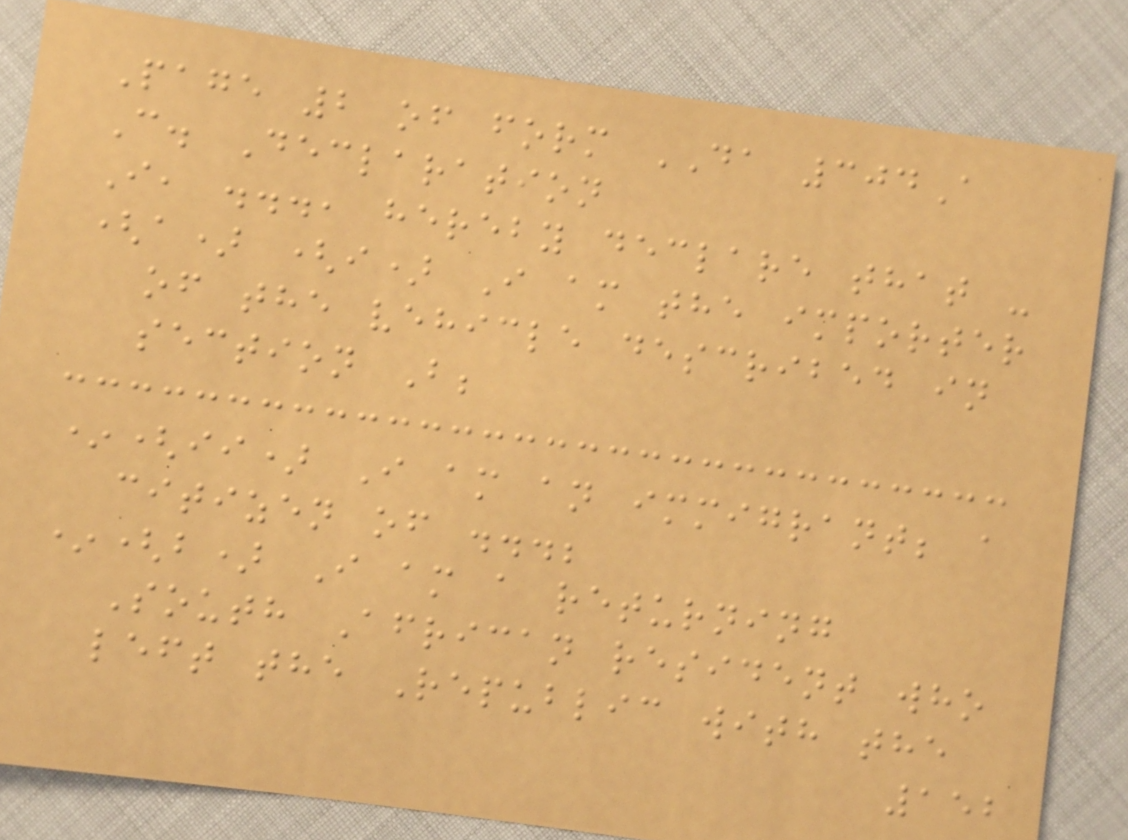Page 2 of form DA 304A
C. Declaration
I, ..., hereby declare that -
(a) (i) I am the importer
of the vehicle described in
section B;
*(ii) I am an immigrant; a
citizen of ...;
*(b) I am a returning
South African resident who
left the Republic with the
152
